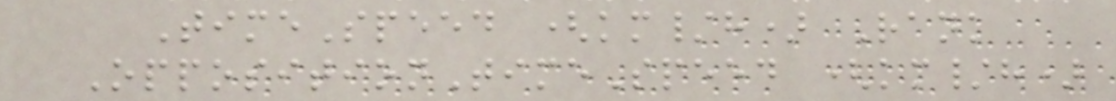TimeSpeed (km/h) Rank
OppositionTimeSpeed (km/h)
